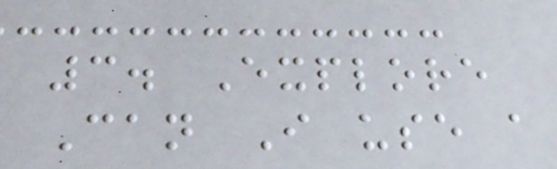3. Explore
Can I use a
